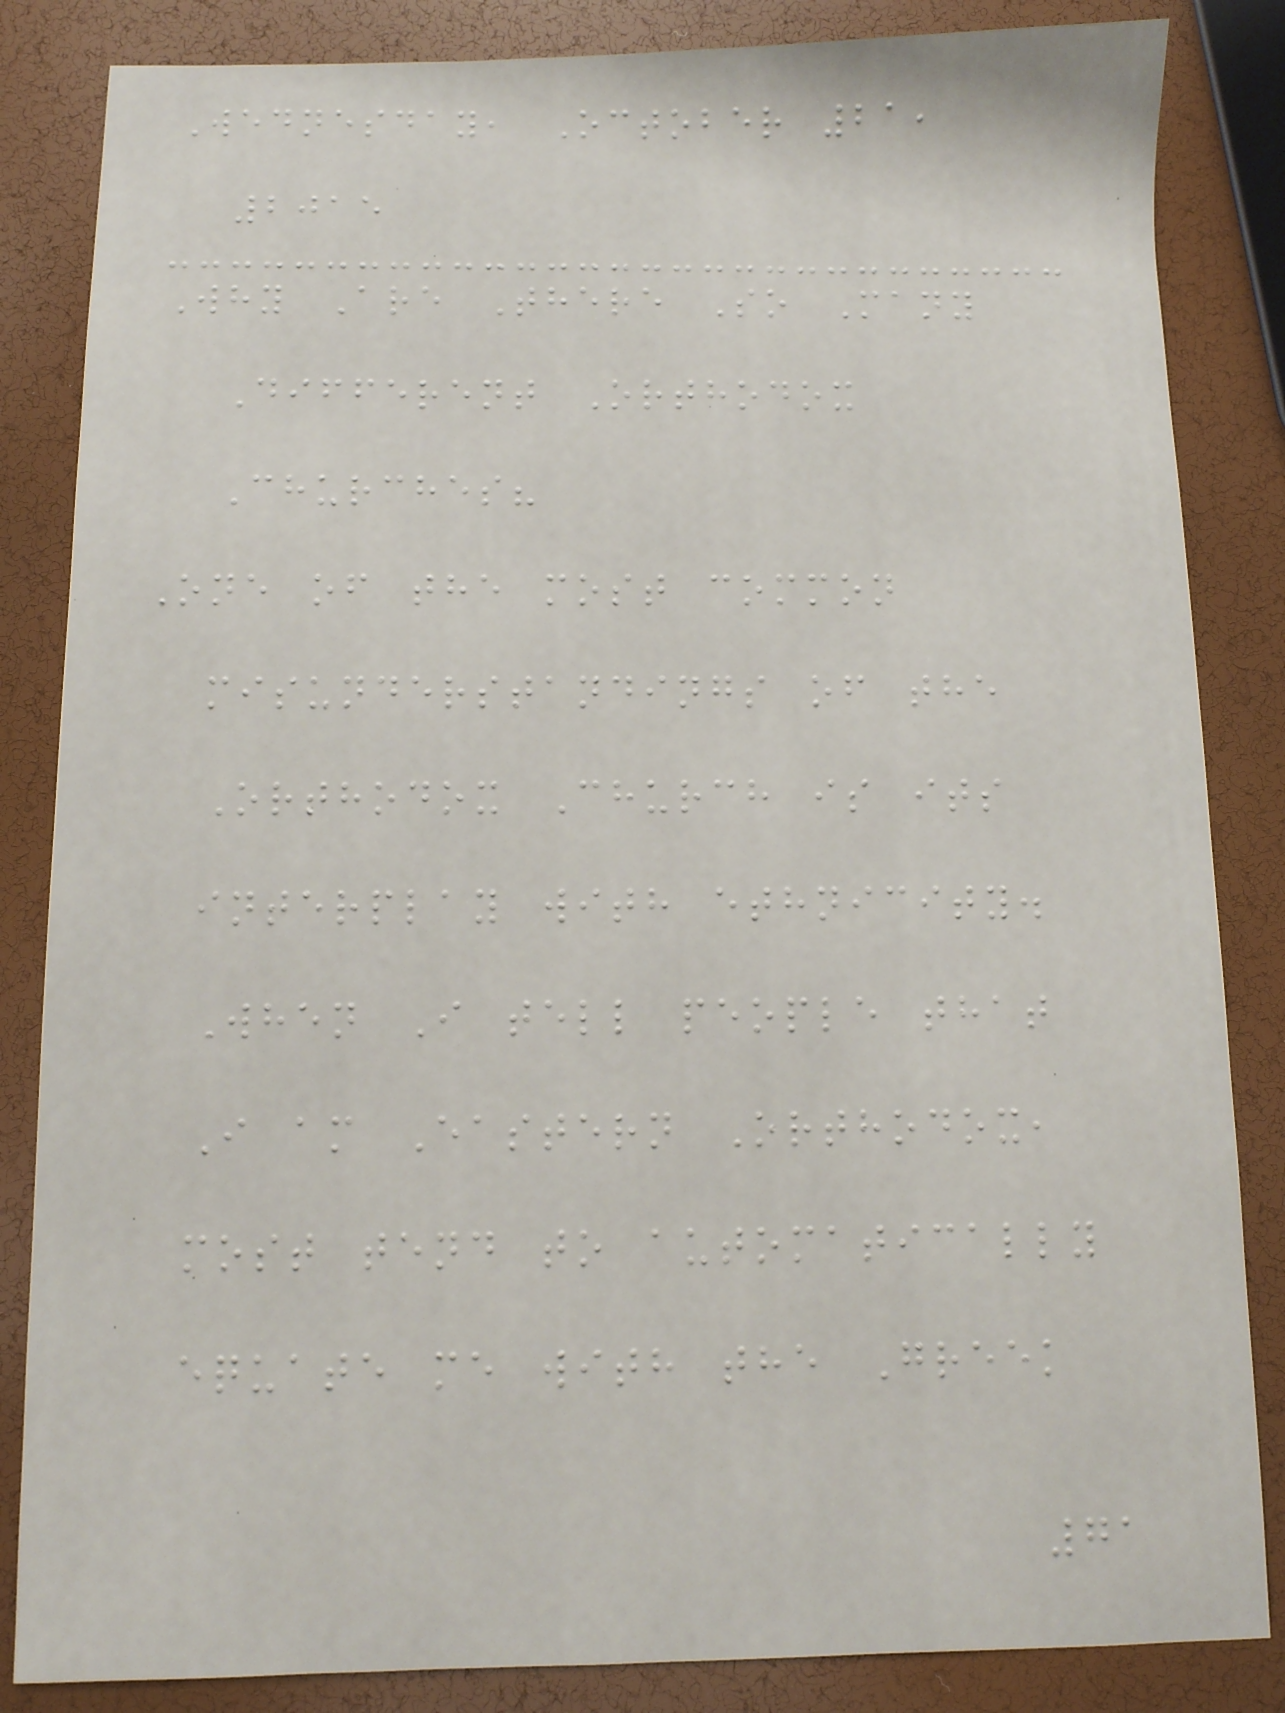Wednesday, October 21,
2015
Why Are There So Many
Different Orthodox
Churches?
One of the most common
misunderstandings of the
Orthodox Church is its
interplay with ethnicity.
When I tell people that
I am Eastern Orthodox,
most tend to automatically
equate me with the Greek
71
